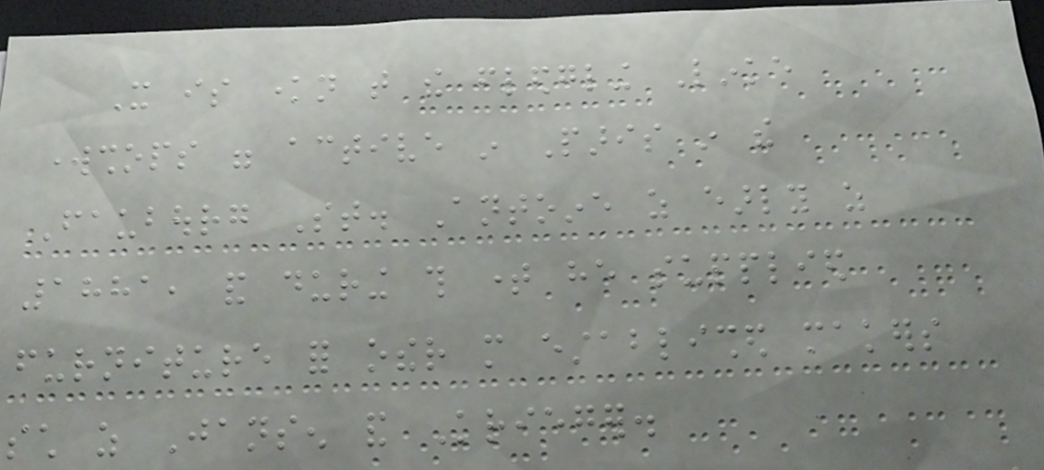It is known that the fledgling Linke
workshops were active in Paris in the
Faubourg St. Antoine as early as
1881, and during this time he supplied
furniture for other more established makers
such as Jansen and Krieger.
